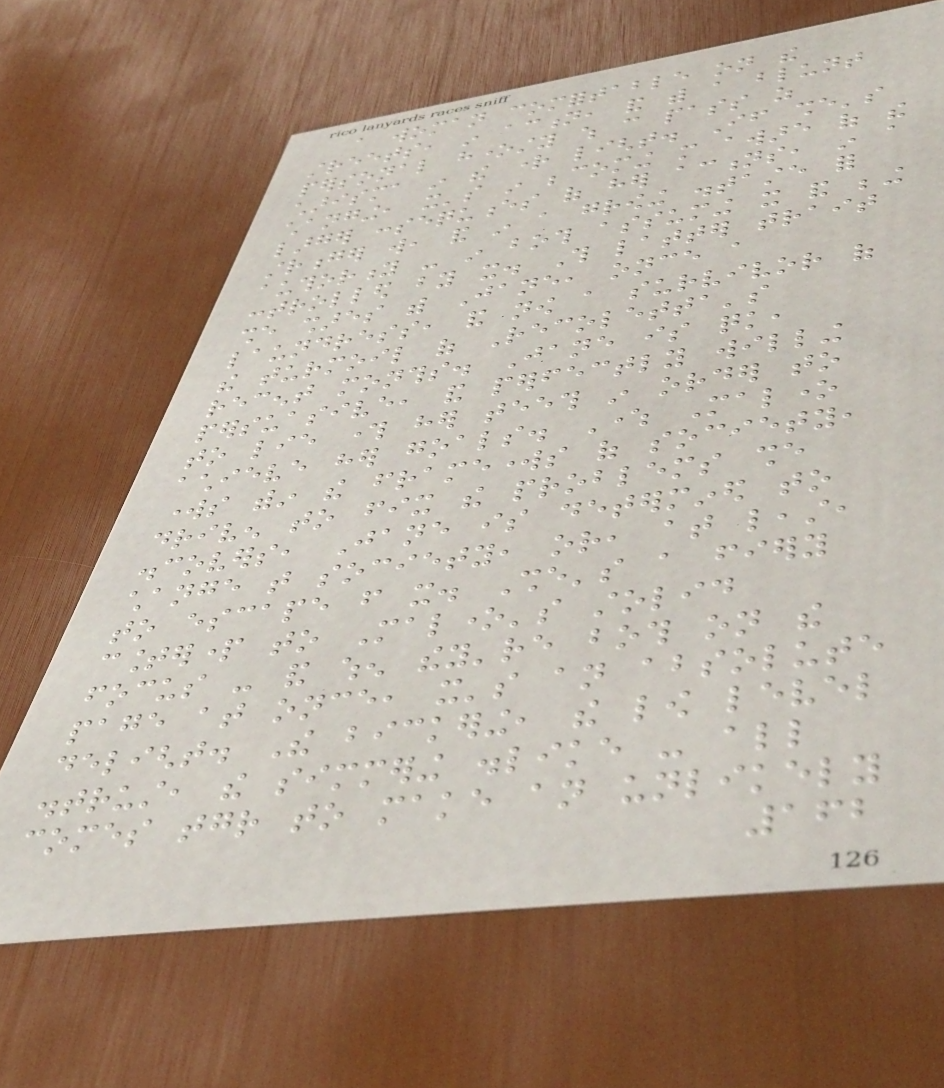a woman comfortable on the
streets, in action, and with a blunt
personal honesty which can pass as
charisma in the right light. If she's
changing, it's in becoming more aware of the
larger consequences of her actions, in a
stronger will, and in a growing distaste for
authority - in both assuming it and being
controlled by it. This latter trait
she shares with Jane, once a
laundress, and now a survivor of
the turmoil of Recoletta's
recent months. Jane is quick,
persuasive, and perfectly willing
to lie through her teeth in order to
achieve her goals. Where Malone
works within the frameworks of society,
driven to fix the problems she
discovers, Jane is determined to
change that society, or, at least,
to escape from it. She's a fiery
counterpart to Malone's stolid
focus - and when they're both on the
page at once, it's an absolute
delight. The bickering, the low level
distrust, the simmering dislike - all
comes together to make an unlikely
162
